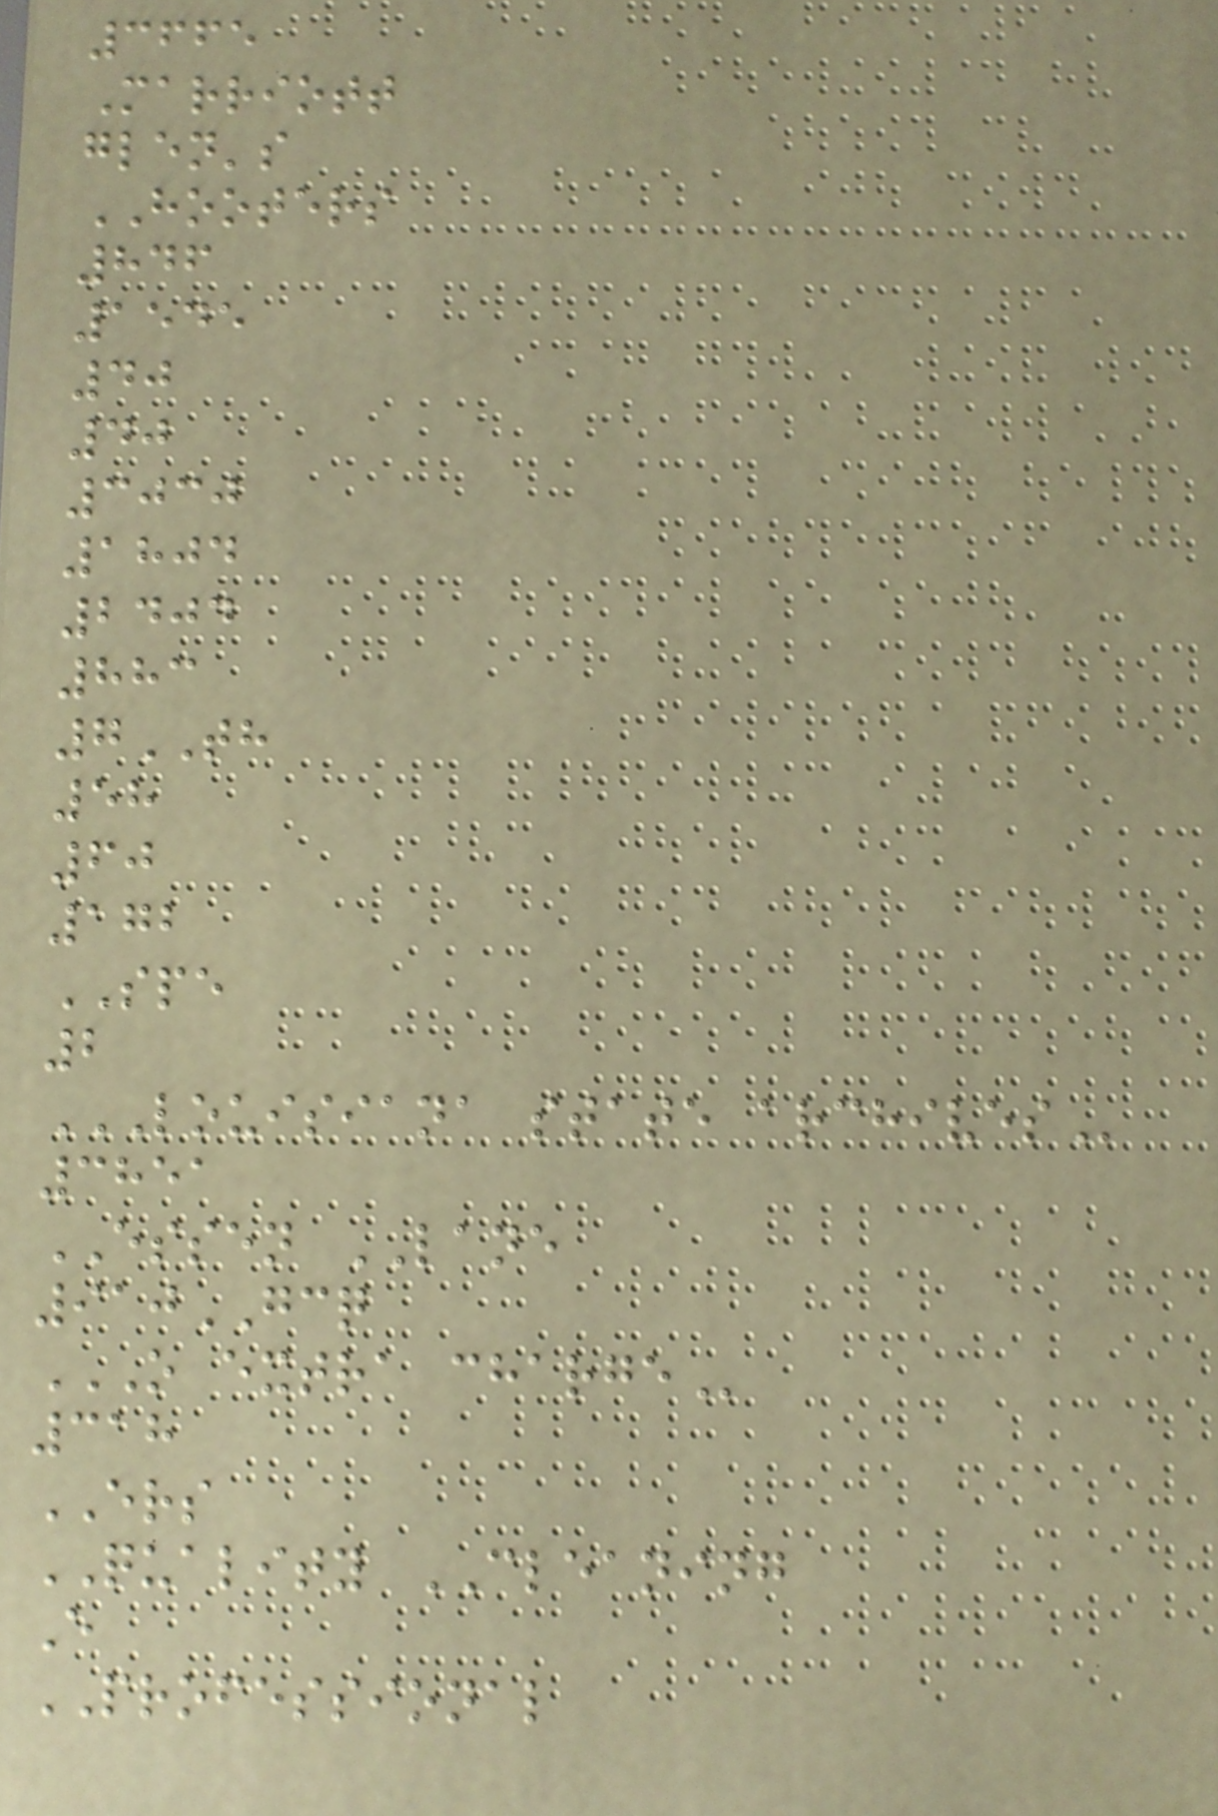3665
Marriott
glen's
HOOTERS
846
1545
40
40
3030
1804
2404
883
7TH
58
60
172
SPE
2
LOUISIANA STATE ARCHIVES
3851
ESSEN LANE
910GCQ
O EXTRA CHARGE
318
ERS
QUALITY CLEANING
E
PROFESSIONAL
